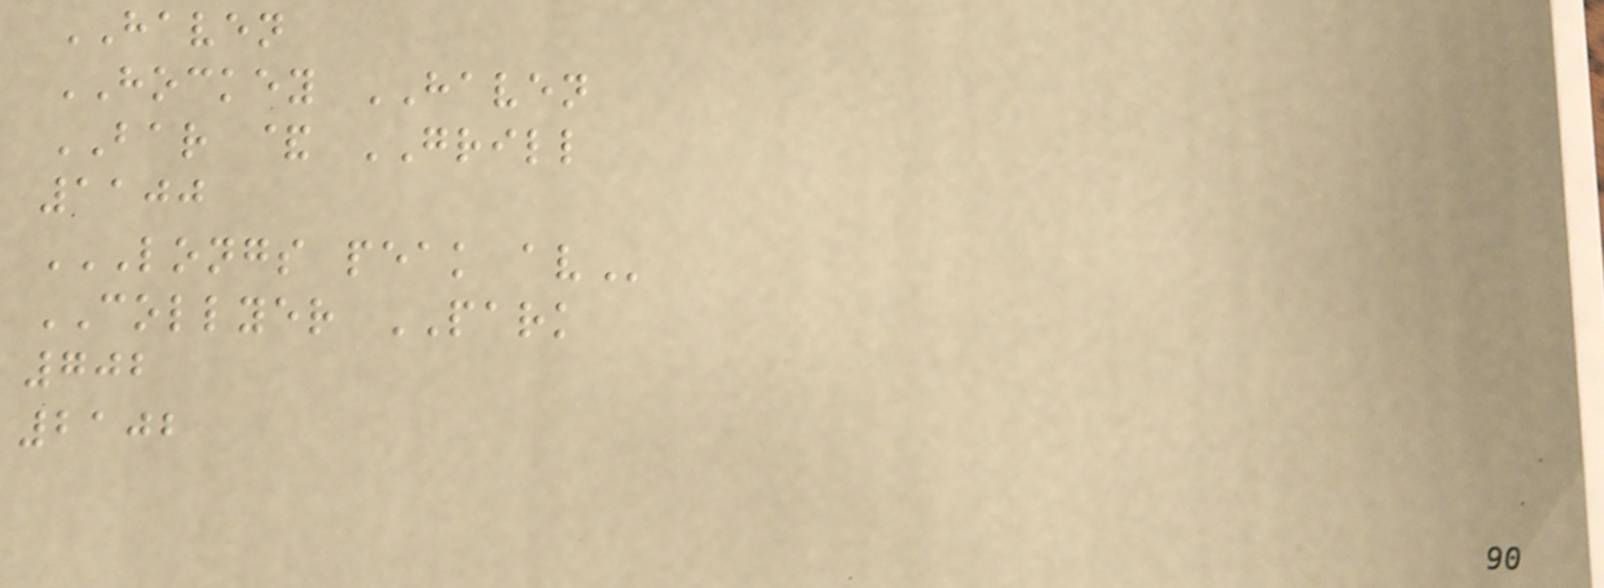HAVEN
HOCKEY HAVEN
BAR & GRILL
1100
LONGS PEAK AV
COLLYER PARK
702
2102
